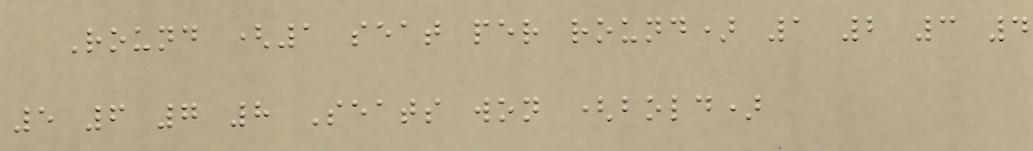Round (1 seat per round) 1 2 3 4
5 6 7 8 Seats won (bold)
